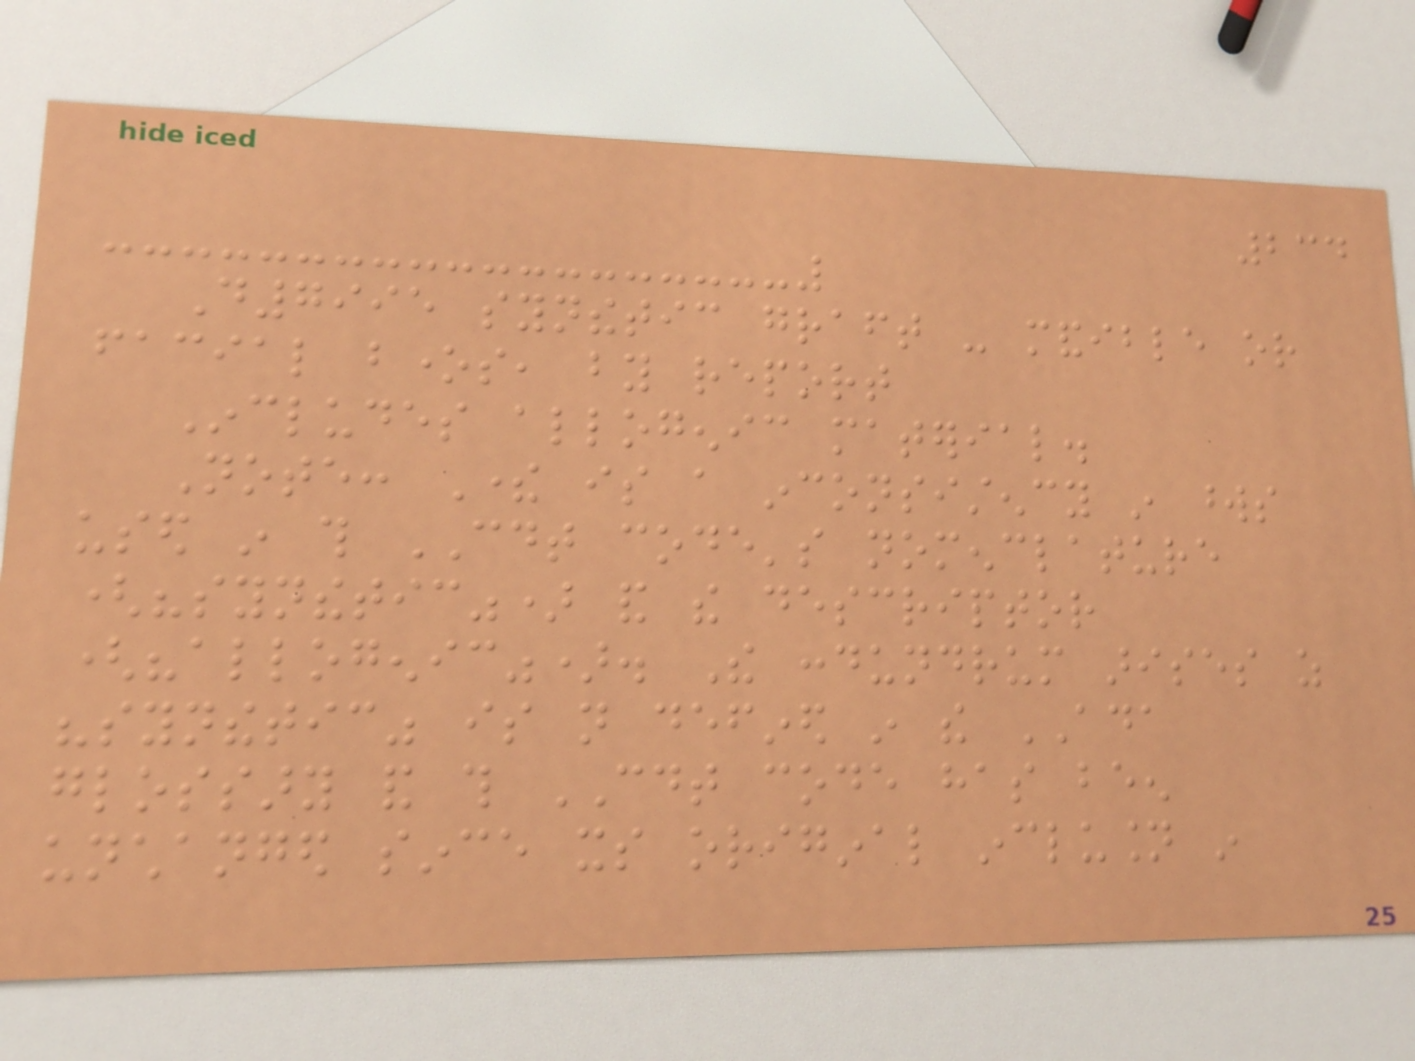234
D7995 synthetic graft - mandible or
facial bones, by report
Includes allogenic material.
Note: There is a inconsistency in words
used in this CDT code's nomenclature
("synthetic") and the descriptor
("allogenic"). The condundrum arises as
"synthetic" is not defined in the ADA
glossary and this CDT code has been
unchanged since its original inclusion in
